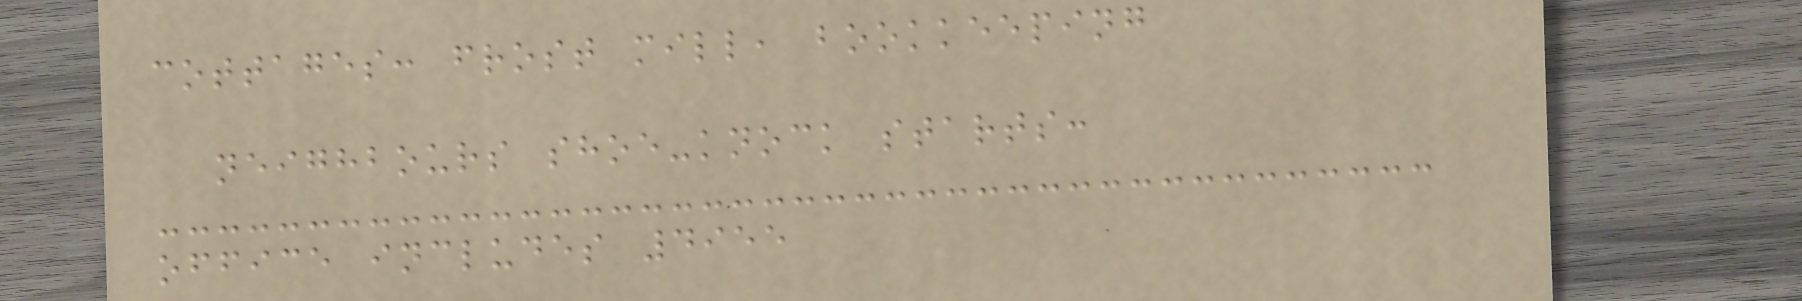cottages: frost mill, bookkeeping
neighbours shoe-knock starts:
office includes 4955
